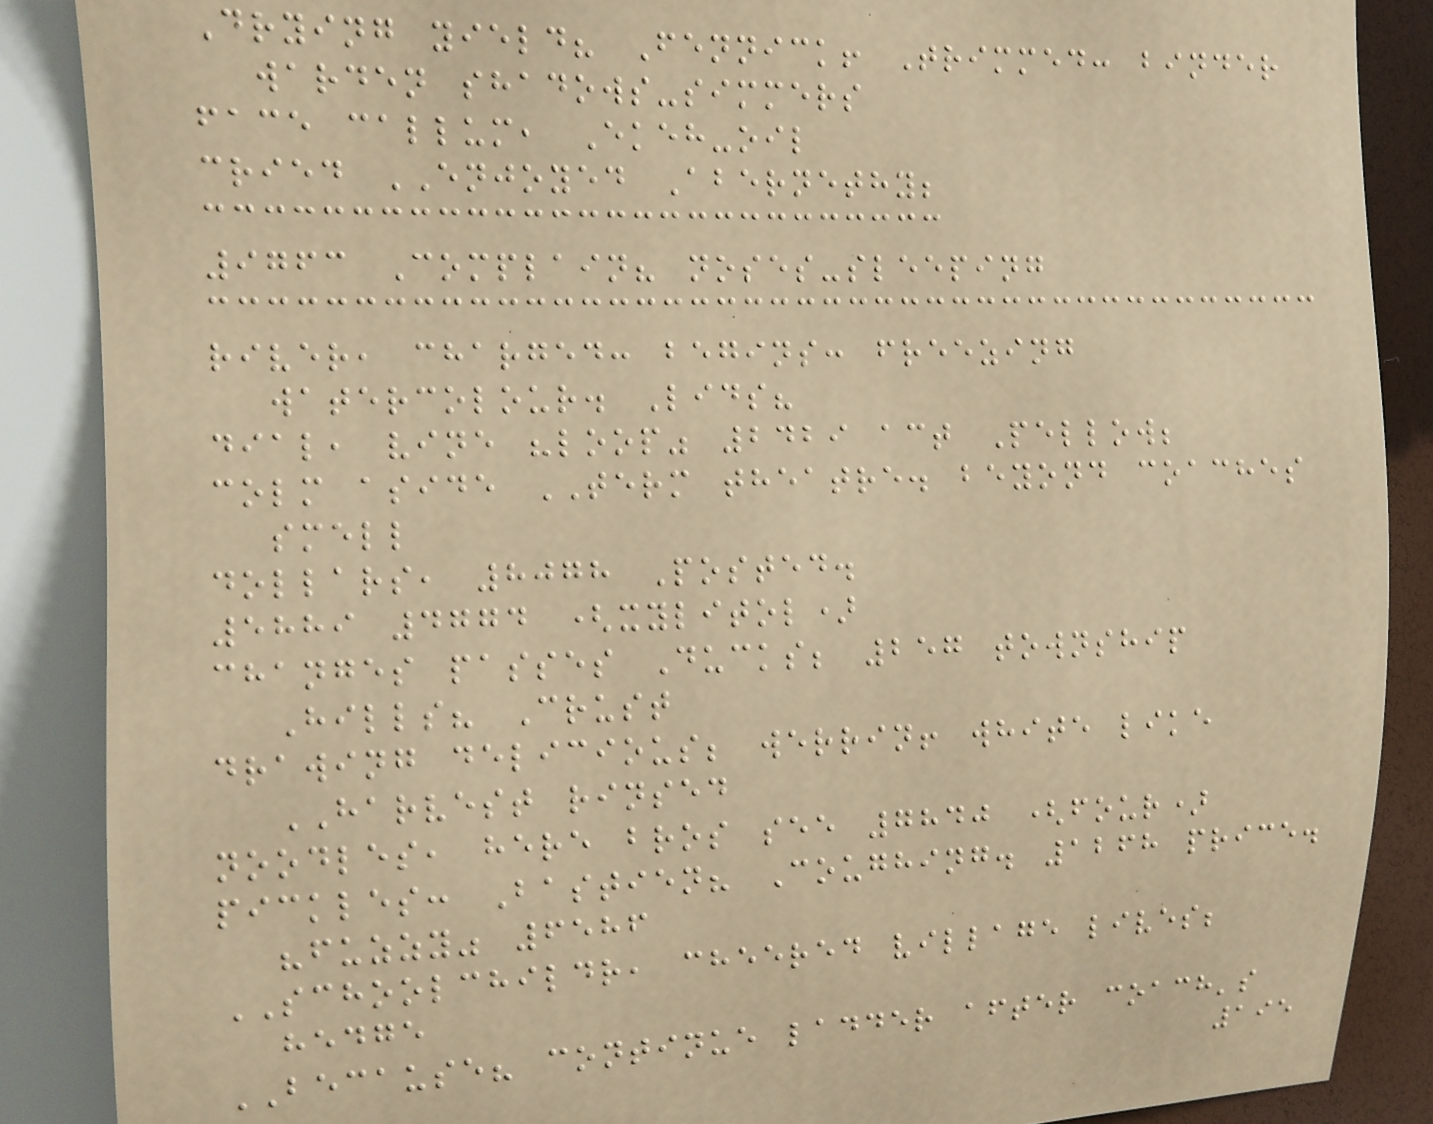Drying yield? Fennick! Trimmed: binder
warden shadows-simmers
face callum, Ekeh-oil
cried ENJOYED Abernethy;
9763 Complain? noses-sleeping
river, charged: begins: freezing
watercolour. Lids?
dial, vine "loop" 2429 act Pellow;
colm aside TERM theatre. beyond coaches
smell
dollars, 8078 Posted.
5889 4774 (xylitol)
changes passes Ducks; 257 township
Hills? Crust
drawing delicious; werrin! white like
HARVEST rinsed
noodles, here bros see 7840 (four)
pickles: Bastien? Coughing. 1268 price.
"fuzzy" 6586
SCHOOLCHILDR, cheered village lives;
hedge
BECAUSE? continue ladder after coach's
195
